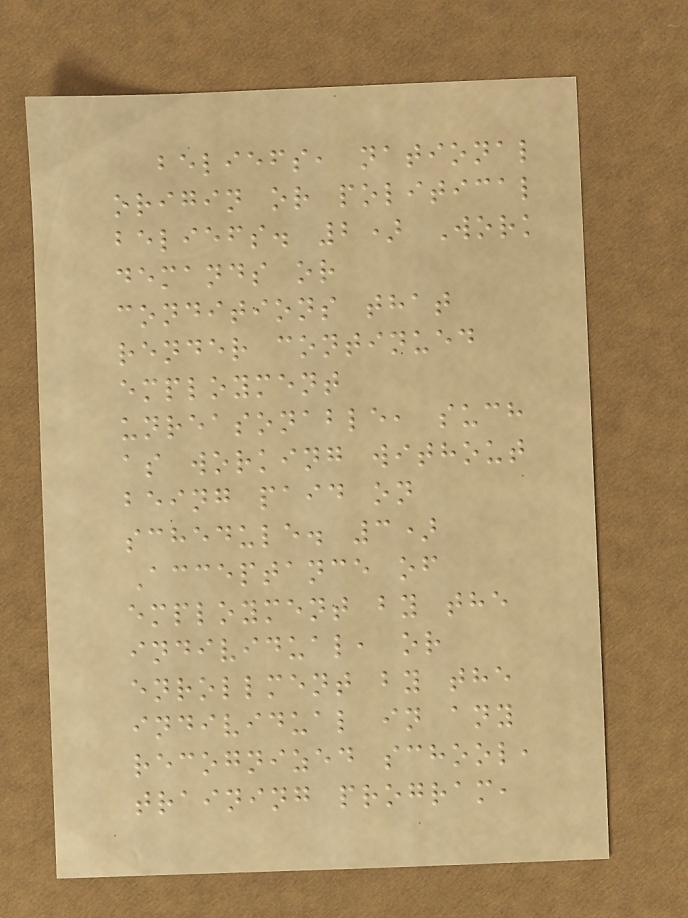beliefs, national
origin or political
beliefs. 2) Work
demands or
conditions that
render continued
employment
unreasonable, such
as working without
being paid on
schedule. 3)
Acceptance of
employment by the
individual, or
enrollment by the
individual in any
recognized school,
training program,
